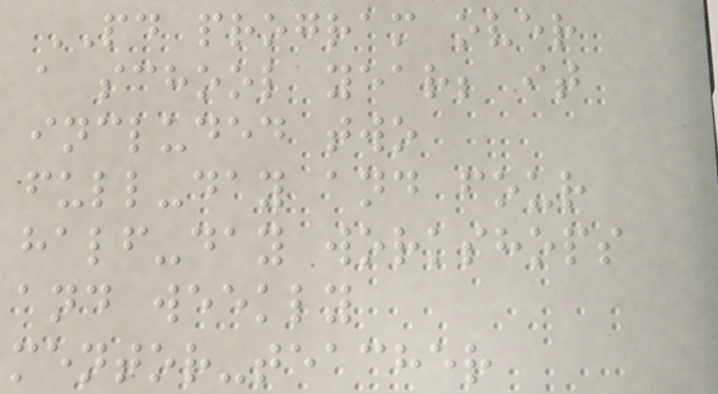PD program over
a school year; it
included two
full-day and four
half-day workshops
and weekly
mentor-teacher
